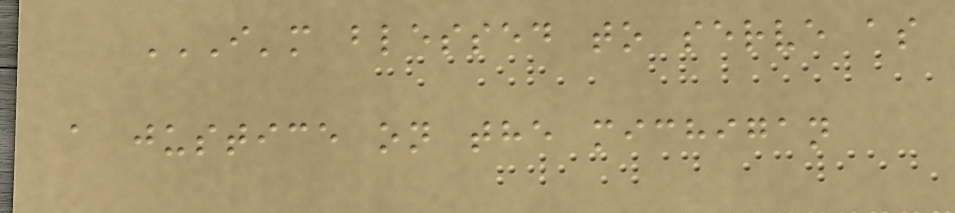I'M BLESSED TO SERVE AS
A JUSTICE ON THE MICHIGAN
